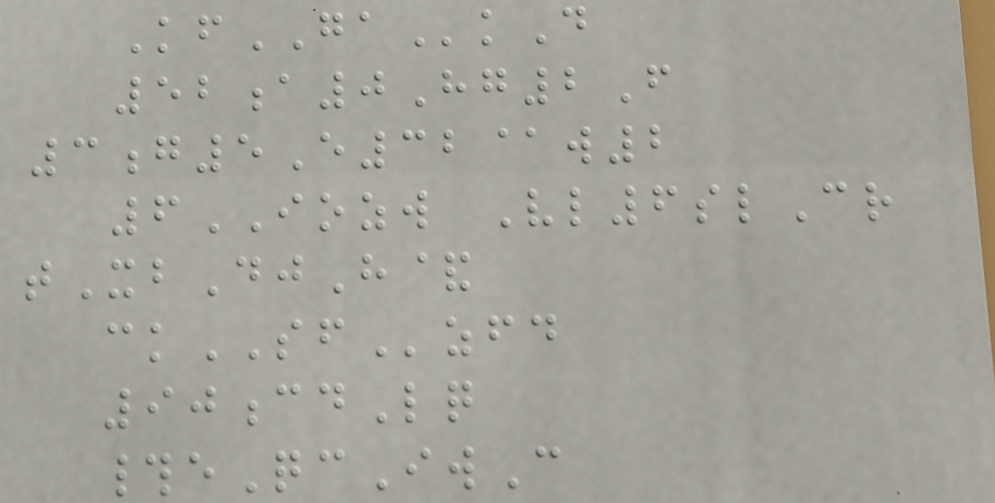KfGAkD
52a0Hg2F
3g5E32@w2
6IOZW Vl6slCr
tXbDjH&
ckSFzfd
90cdLq
#eQcIwC
